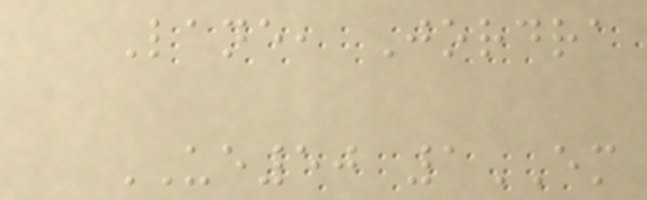Lane, Jordra
UE50 1EM
